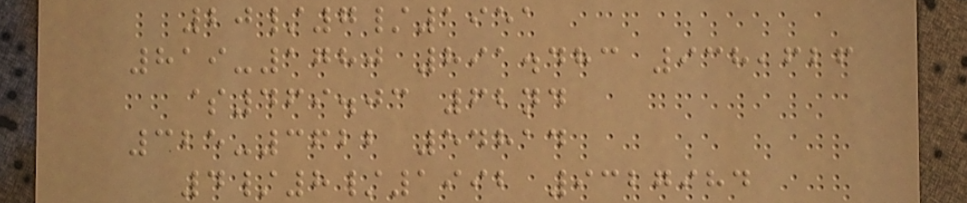20/7/1951
819-1780 891.483 938,626
$469.03 62nd
325-3622 54814
4/8/1992 9327984
